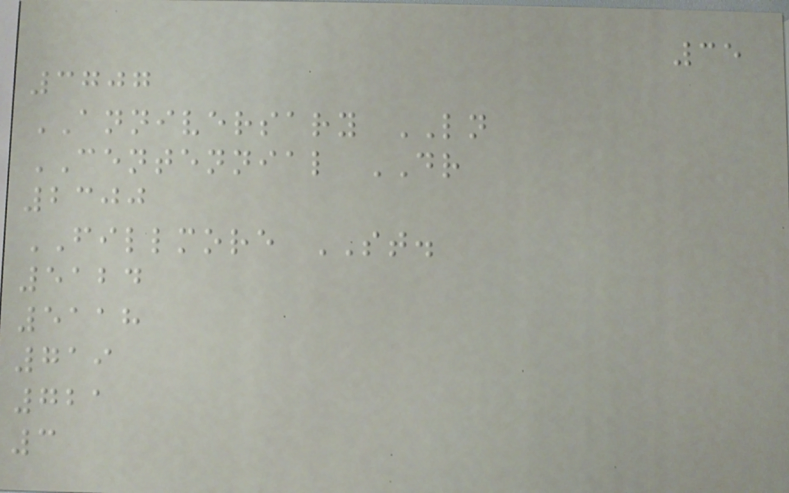35
3707
ANNIVERSARY LN
CENTENNIAL DR
2300
FILLMORE ST.
5124
5118
719
721
3
